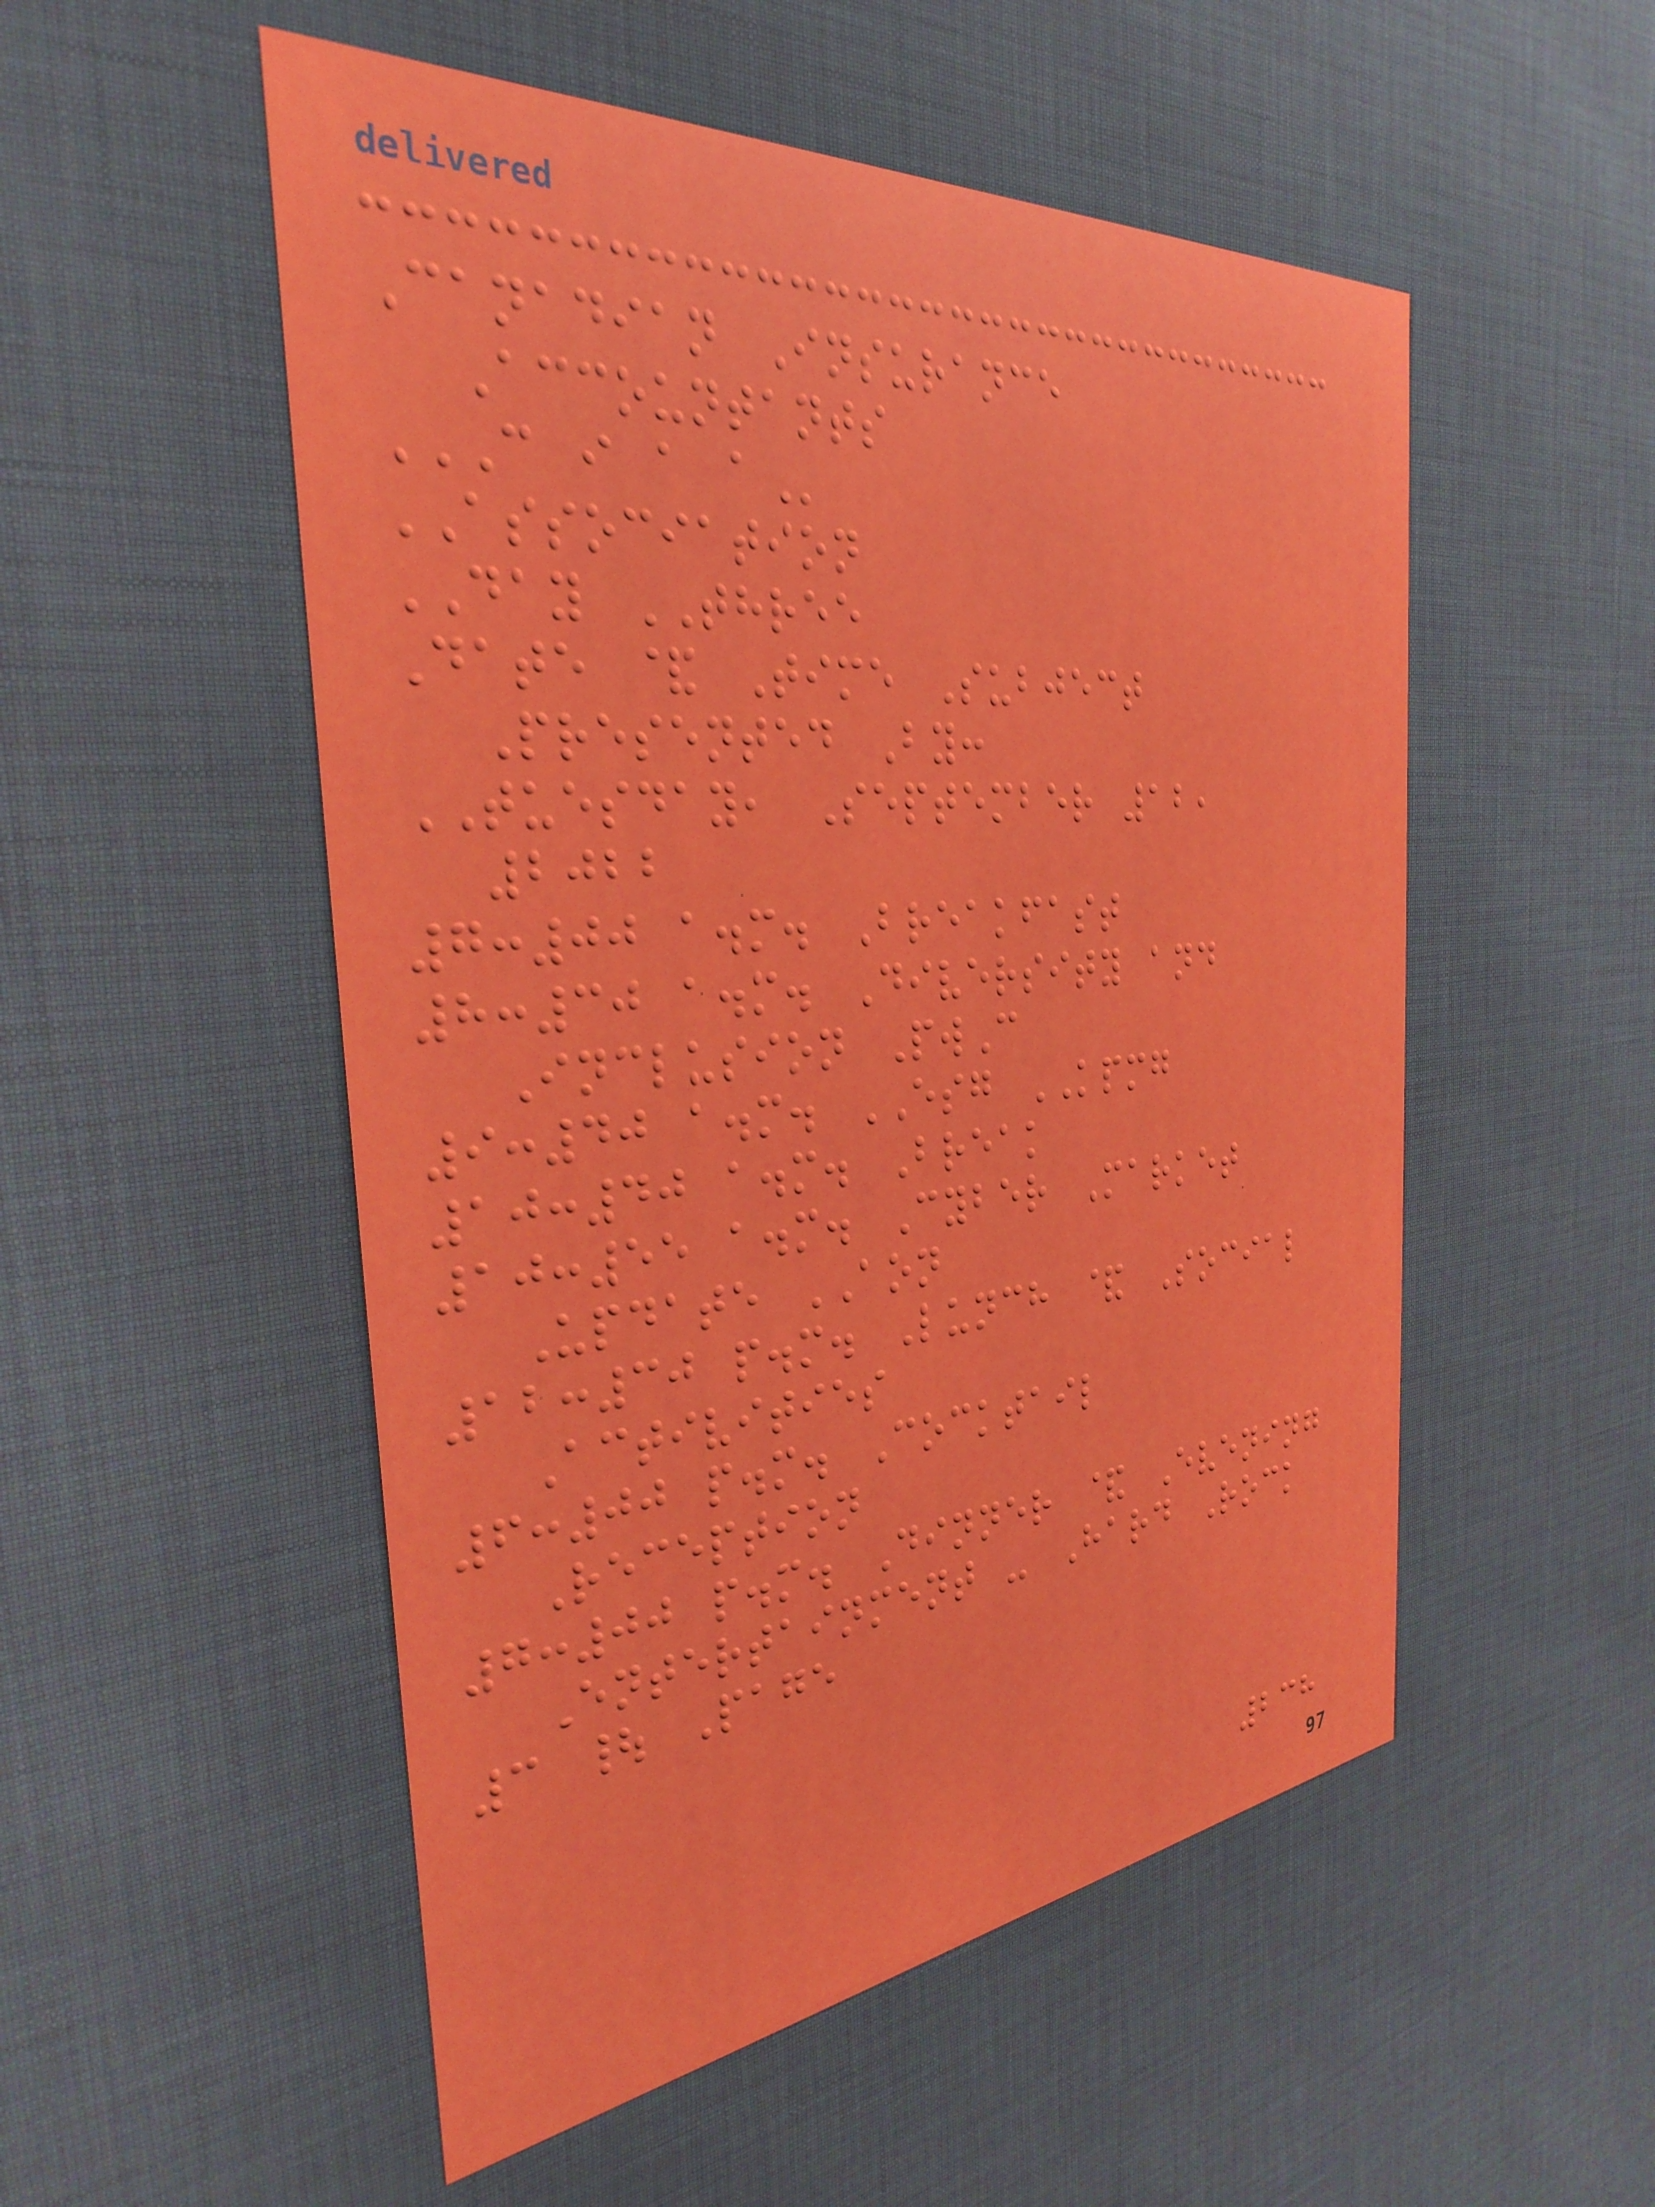Canadian Insurance
Accountants
C I A A
ASSOCIATION
DAY THREE
Date & Time Subject
Presented By:
TUESDAY, September 12,
2022
7:00 a.m. Breakfast
8:30 a.m. Diversity and
Inclusion PwC
9:40 a.m. ESG KPMG
10:40 a.m. Break
10:55 a.m. Cyber Market
Update AON
12:30 p.m. Lunch & Social
Activities
6:00 p.m. Cocktail
Reception
7:00 p.m. Dinner & Evening
Entertainment - Hard Rock
3 | Page
238
